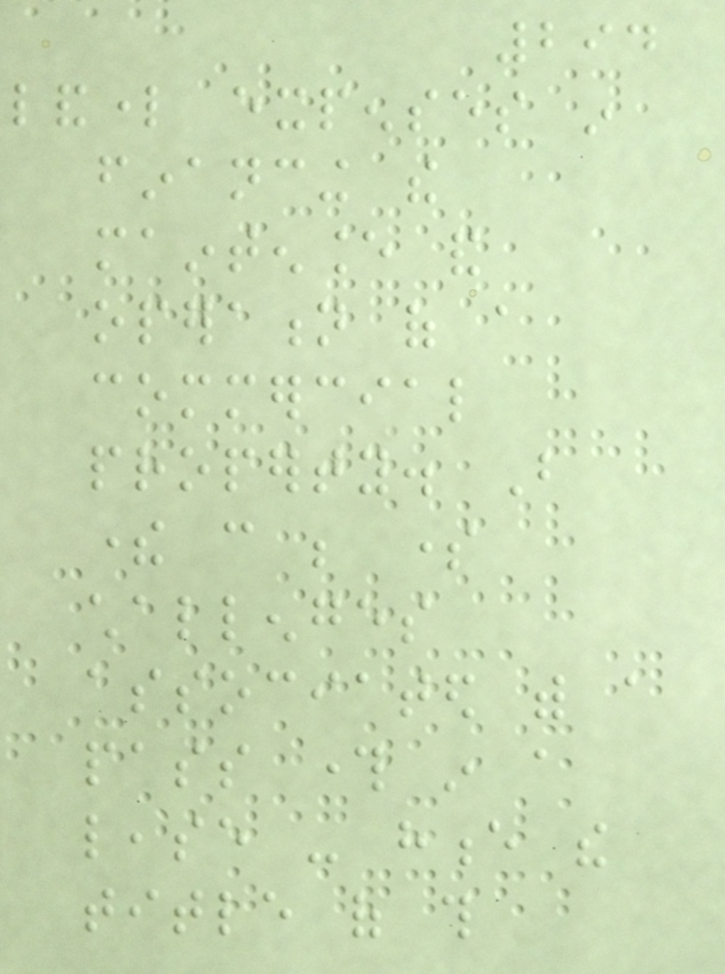294
landlord expenses in
financing the
maintenance and
operation of a
commercial
property. But
there can be some
challenges
associated with a
pass through in a
lease - hence the
title of this
